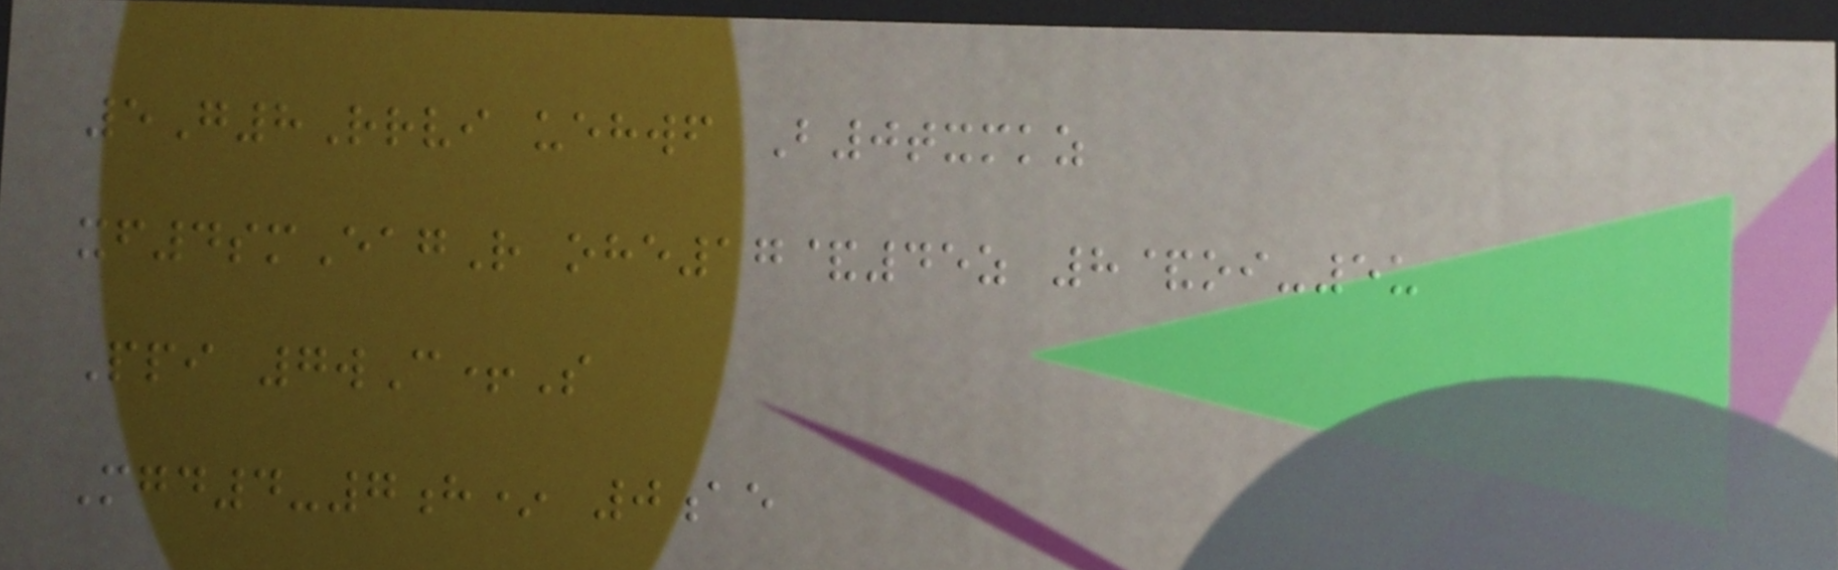5G8Rrvi uehwf B0txmkz
xf4smEagR ohe17&45z 8&oi-5u
Ppi 7wC+S
Mgd4-7h* 0ae
